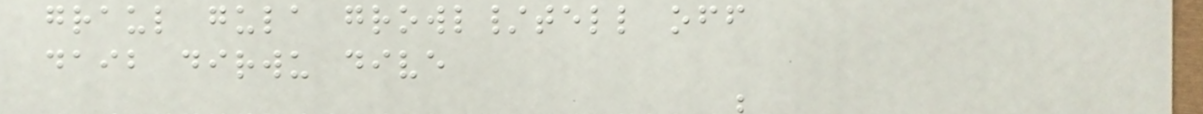graul gula growl/tell off
daib dirwu dive
